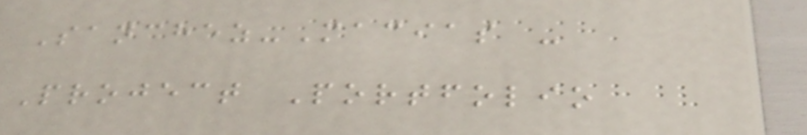Sanchez-Macias -
Project Portfolio
